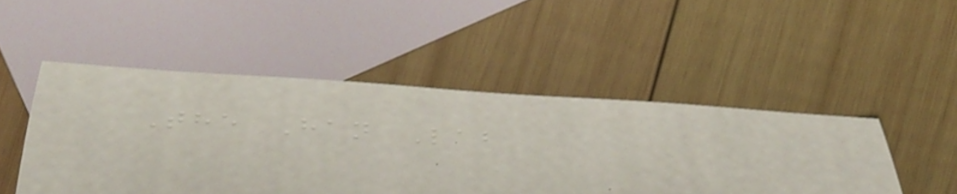The Han Lab
